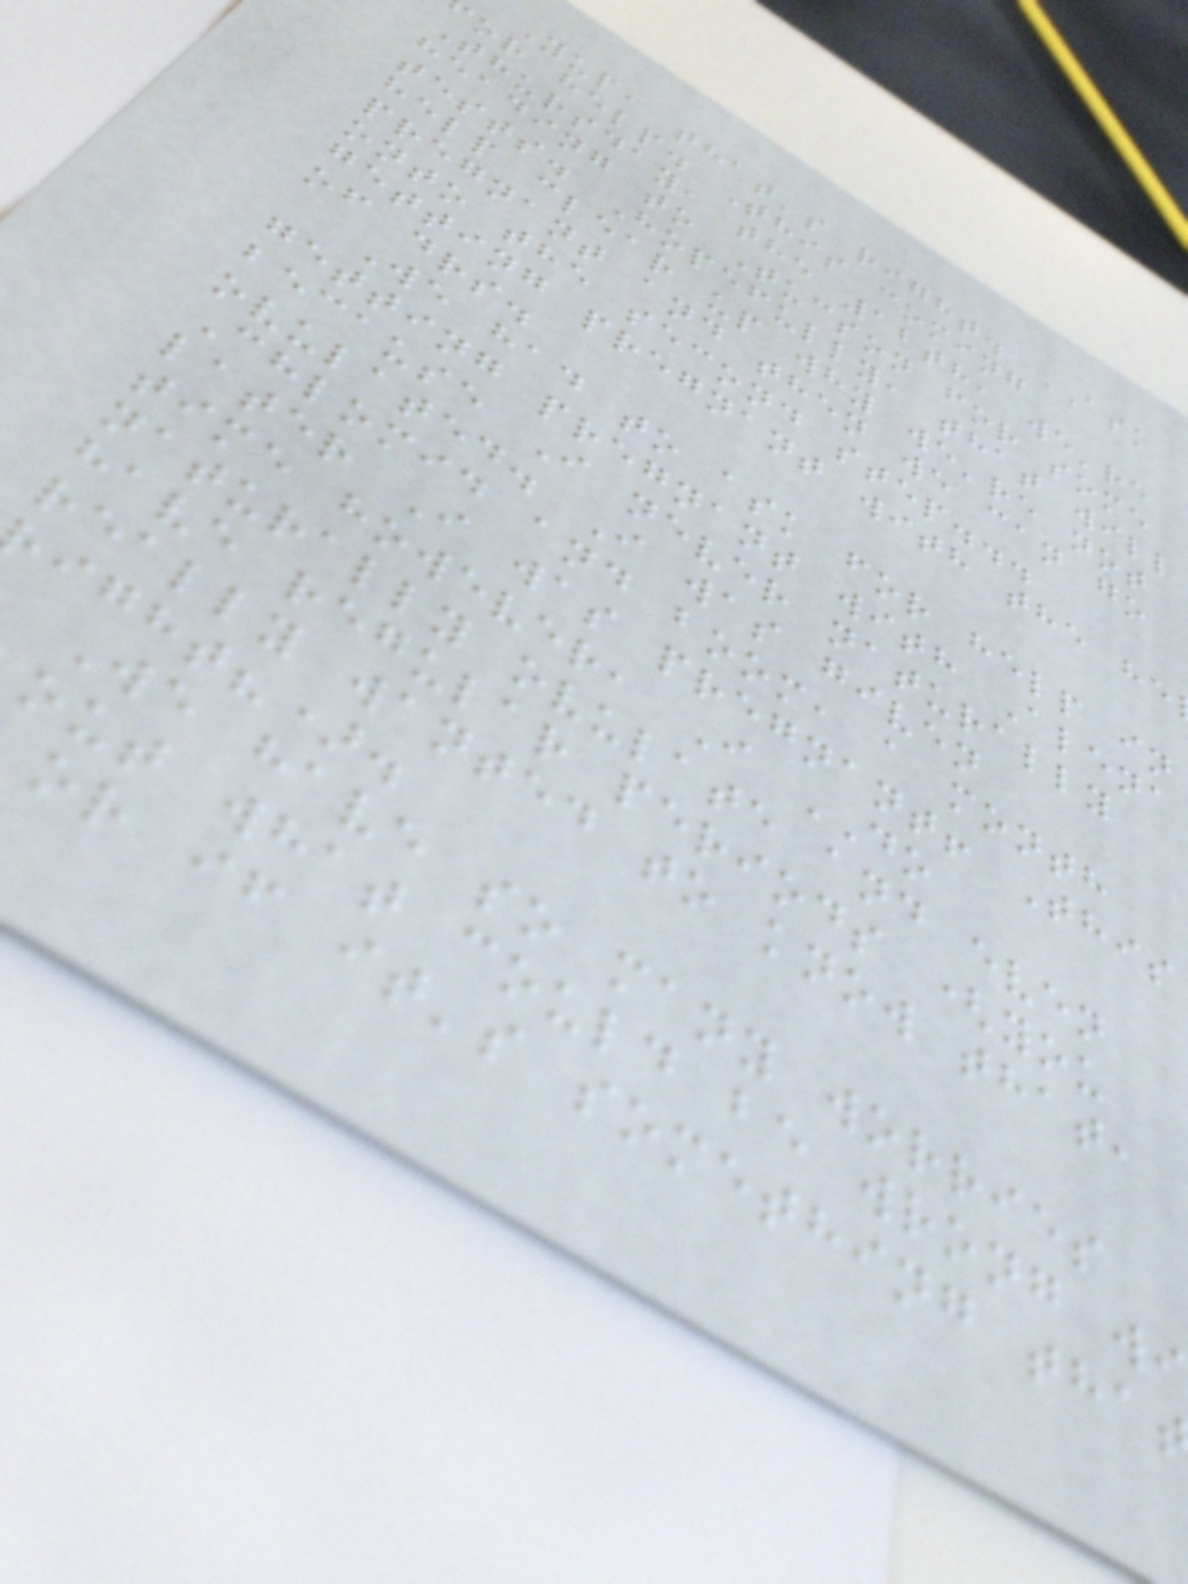Yup, that's right. ASK
or help. This coming
Thursday, the 12th, we're
heading to Tucson for some
tests. Hopefully, that will
help clear up why we're not
pregnant and then we can go
onto the second step...
getting pregnant with the he
of drs.
We had to ask for help in
getting pregnant with Alena
because I never naturally
ovulated. I was given
Chlomid and boom, a month
later I was pregnant! This
time however, I DO
naturally ovulate and even
have regular periods (you
really wanted to know that,
ight?).
We have so many worries
out what could be wrong wi
or if it's something tha
